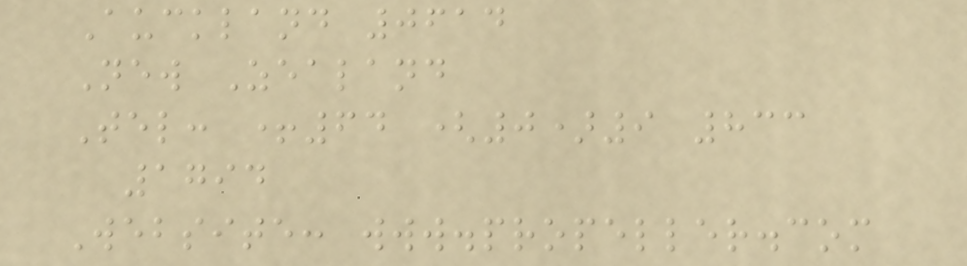Auckland 0614
New Zealand
Tel: +64 (0)9 833
1794
Website: www.propeller.com
